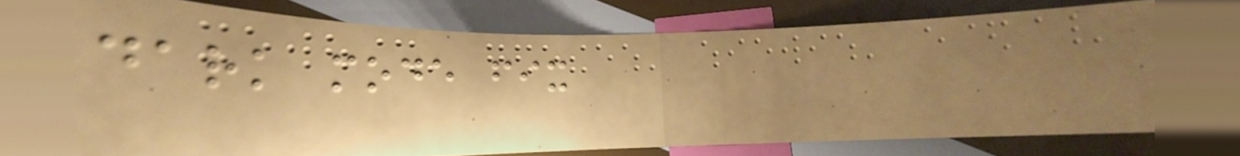dark mode fix
